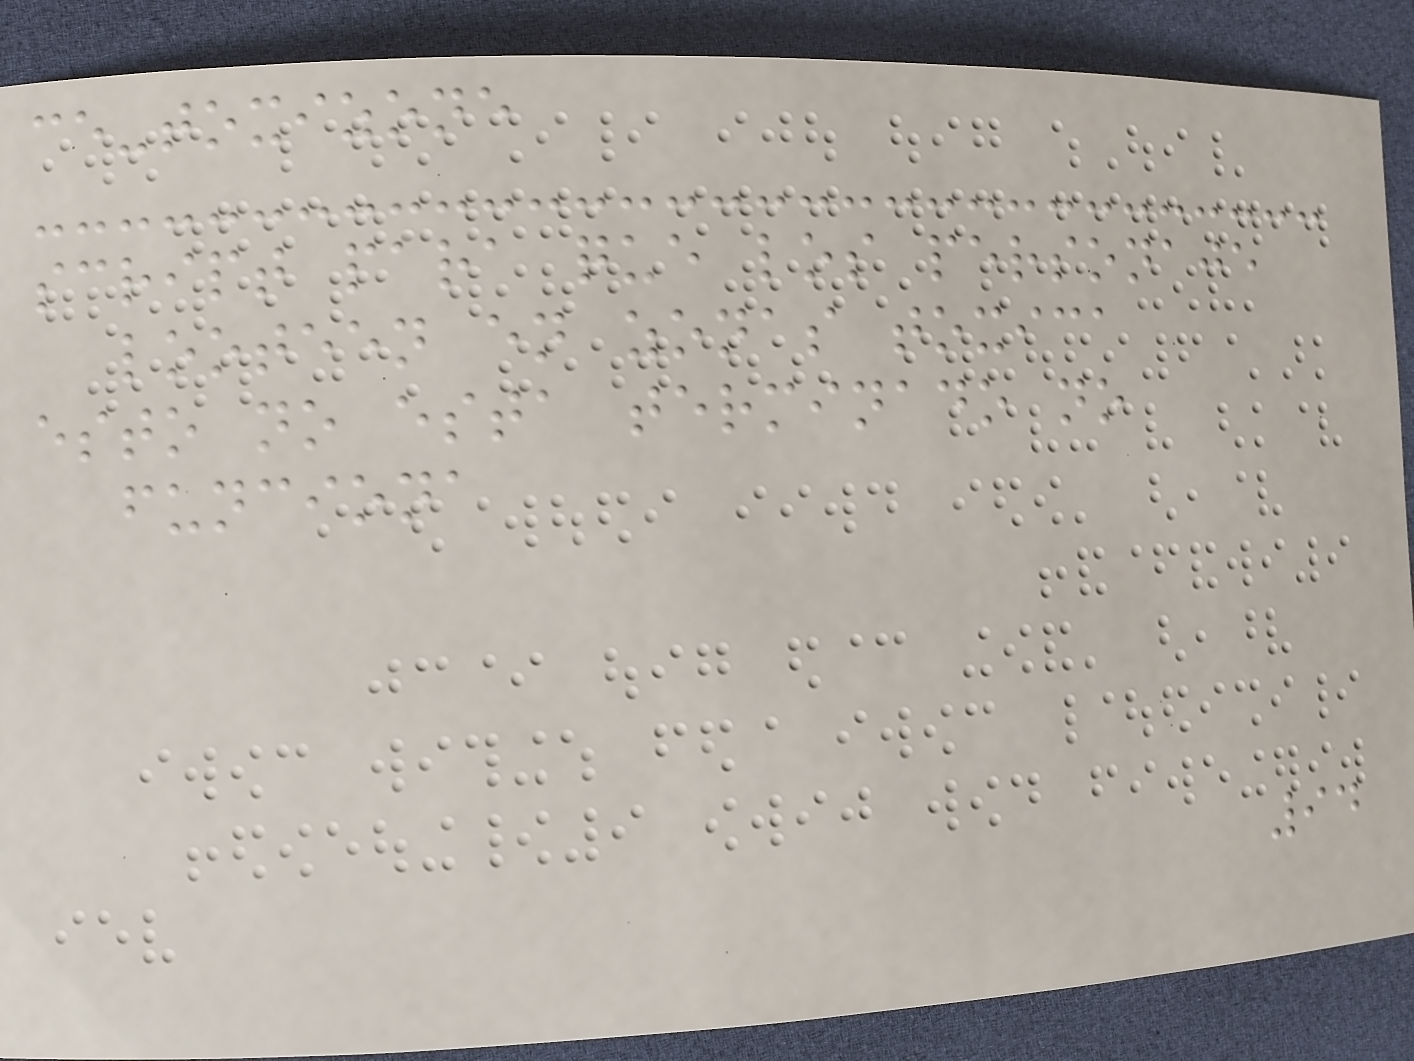ce-toxizone
script para que los personaje
looteen en zonas toxica
esto no esta terminado no
funciona
94
